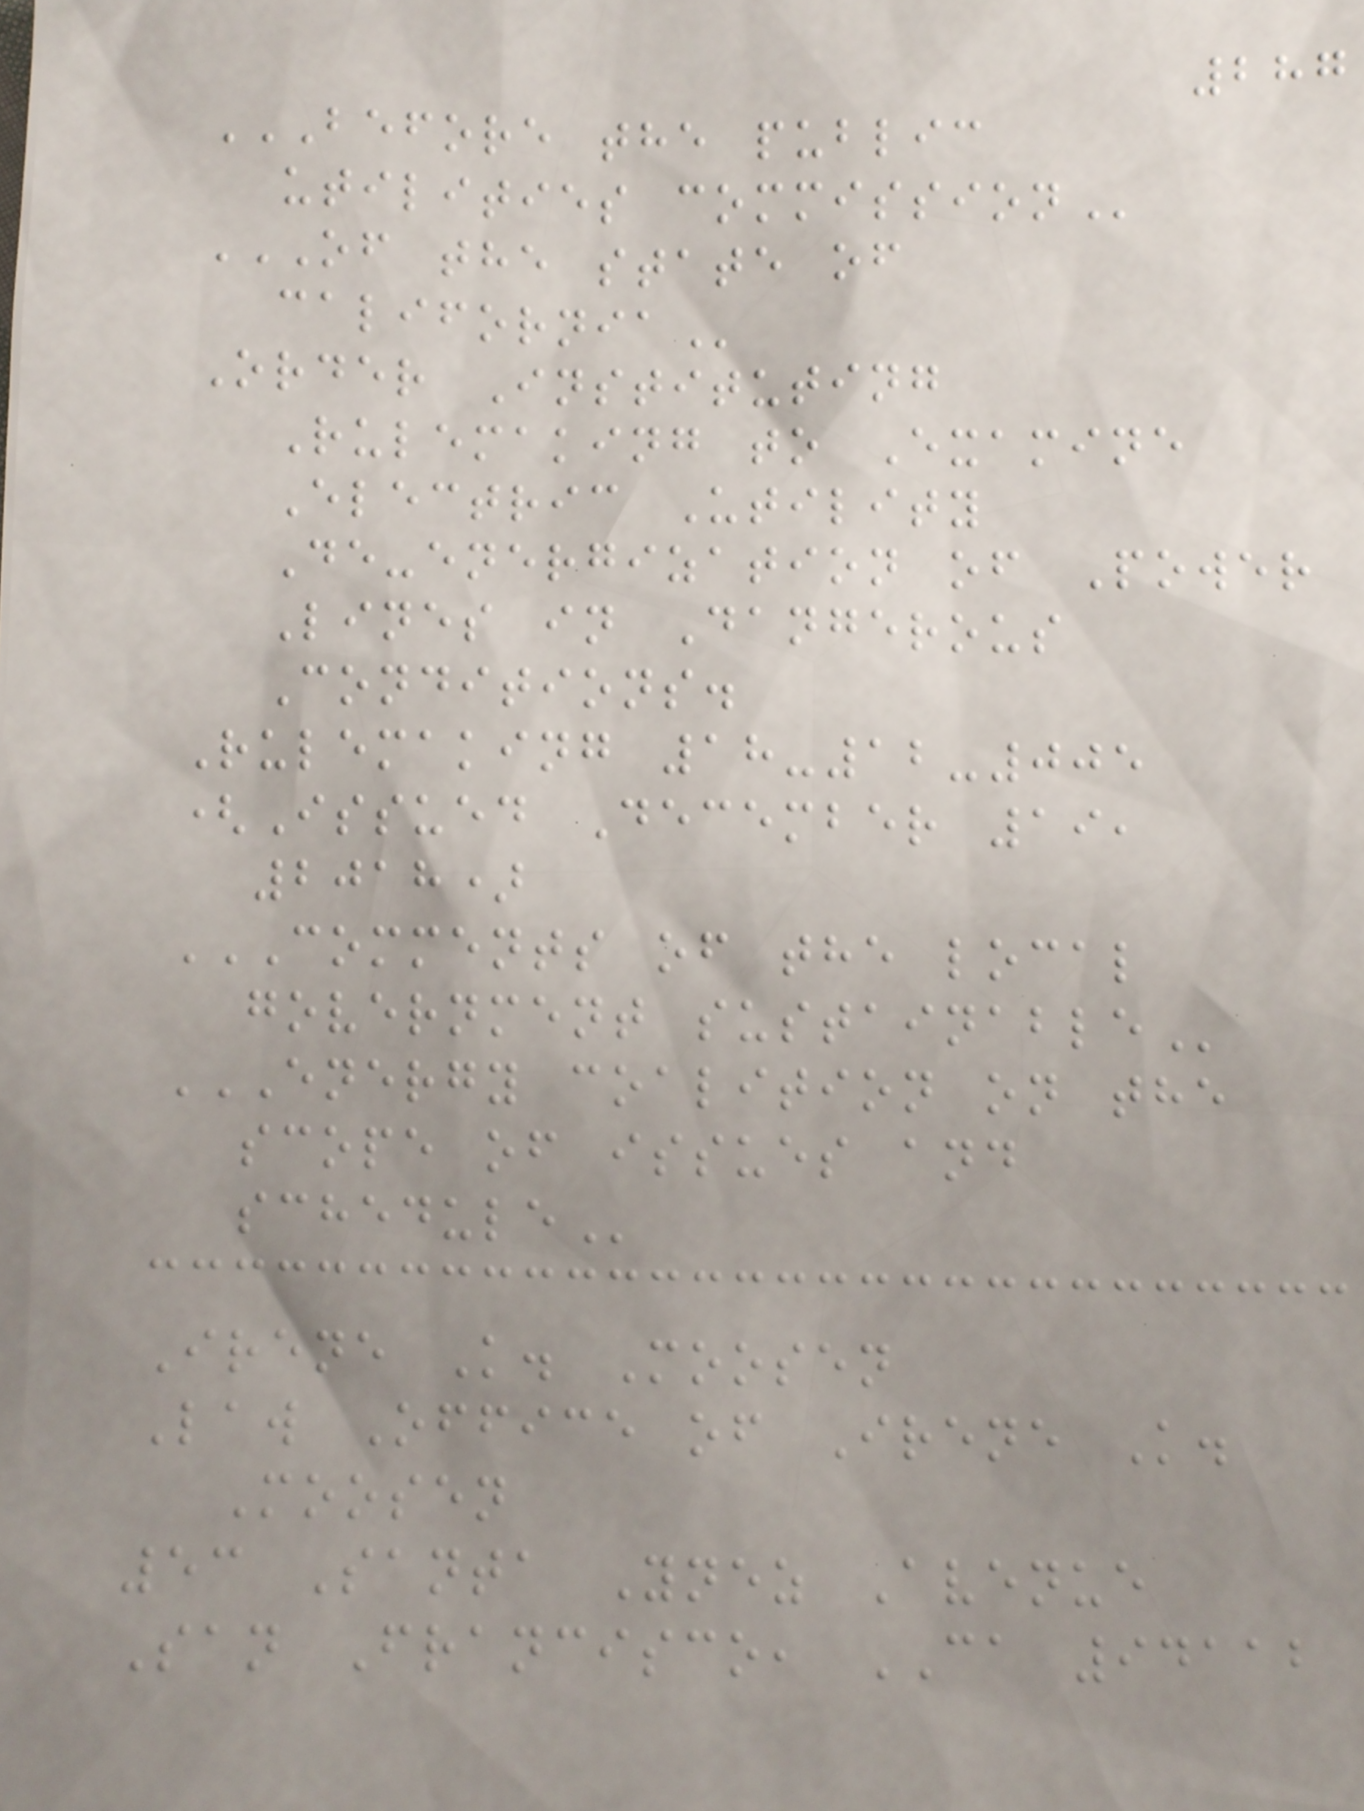287
BEFORE THE PUBLIC
UTILITIES COMMISSION
OF THE STATE OF
CALIFORNIA
Order Instituting
Rulemaking to Examine
Electric Utility
De-energization of Power
Lines in Dangerous
Conditions.
Rulemaking 18-12-005
(Issued December 19,
2018)
COMMENTS OF THE LOCAL
GOVERNMENT SUSTAINABLE
ENERGY COALITION ON THE
SCOPE OF ISSUES AND
SCHEDULE
Irene K. Moosen
Law Office of Irene K.
Moosen
53 Santa Ynez Avenue
San Francisco, CA 94112
